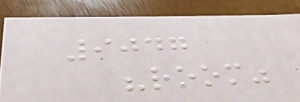9047
"room"
